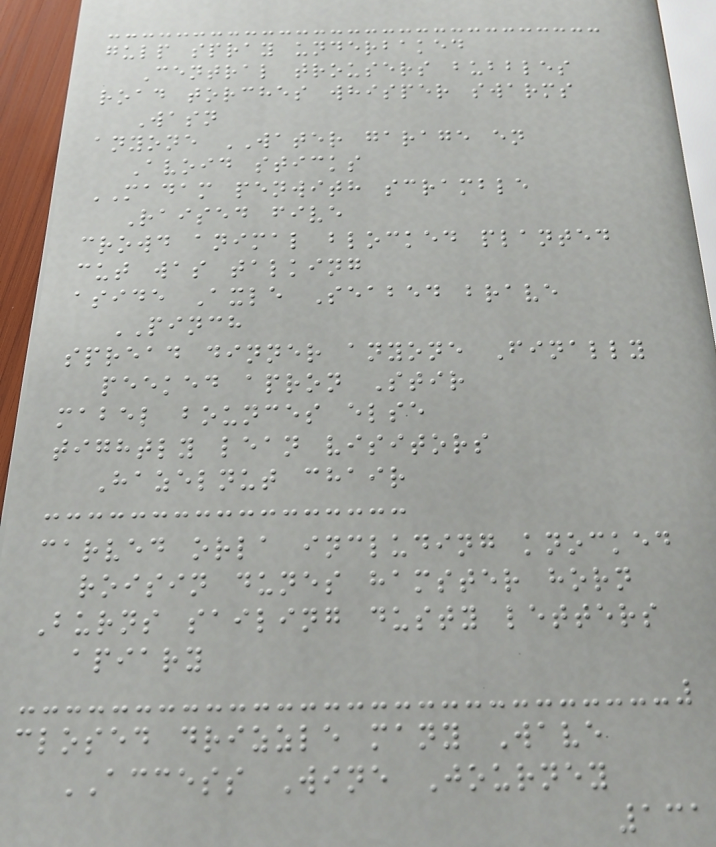gulp spray underbaked
Central trousers bubbles
road torches whisper swarms
Wasn
anyone WATER garage en
Avoid sticks
MADAM penwith scramble
Raised five
crowd animal blocked planted
cut was talking
aside Axle Seabed brave
PINCH
spread dinner anyone Finally
peeked apron Stir
mabel bounces else
tightly lean visitors
Hazelnut chair
carved orla including knocked
roisin dunes hamster horn
Burns sailing dusty letters
apiary
closed drizzle many Wave
ACCESS Wine Journey
131
